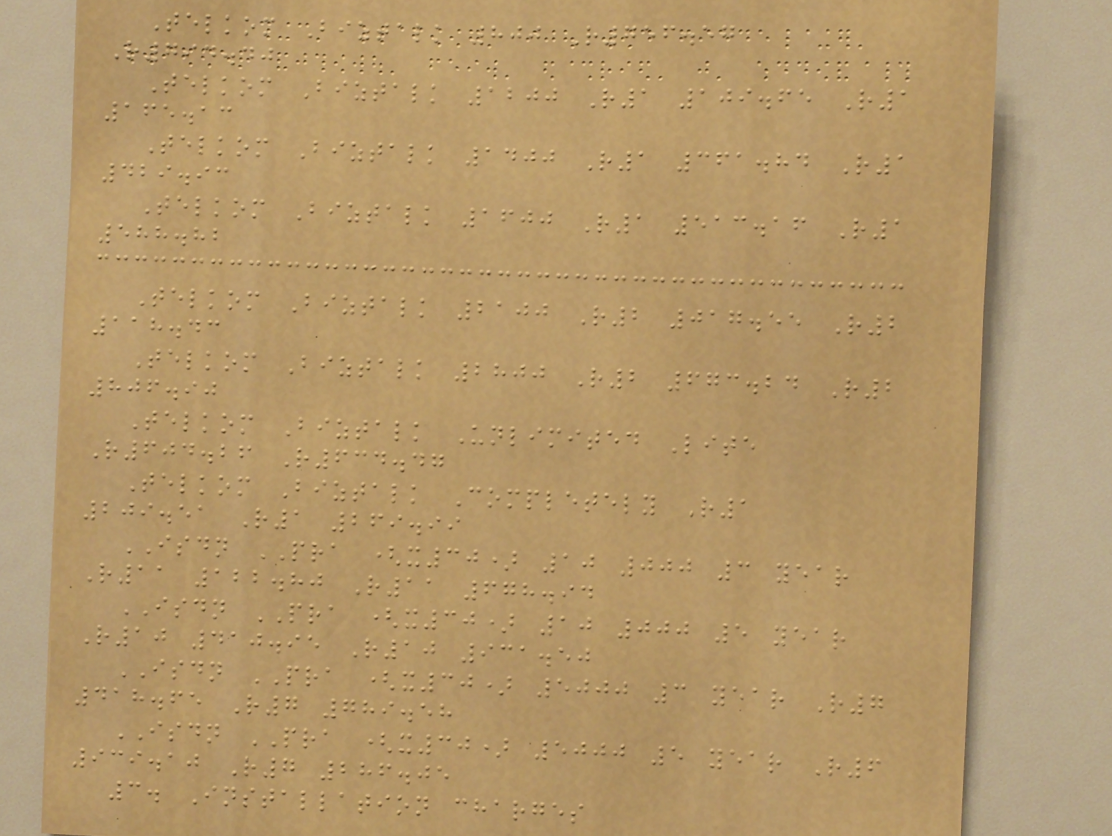Telkom Biztalk 800 R756.57
R794.40
Telkom Biztalk 1200 R1 109.65 R1
165.13
Telkom Biztalk 1400 R1 361.84 R1
429.93
Telkom Biztalk 1600 R1 513.16 R1
588.82
Telkom Biztalk 2100 R2 017.55 R2
118.43
Telkom Biztalk 2800 R2 673.24 R2
806.90
Telkom Biztalk Unlimited Lite
R604.26 R634.47
Telkom Biztalk Completely R1
209.51 R1 269.99
ISDN PRA (x30) 10 000 3 year
R11 122.80 R11 678.94
ISDN PRA (x30) 10 000 5 year
R10 410.95 R10 931.50
ISDN PRA (x30) 5000 3 year R7
418.65 R7 789.58
ISDN PRA (x30) 5000 5 year R6
939.10 R7 286.05
3. Installation charges
